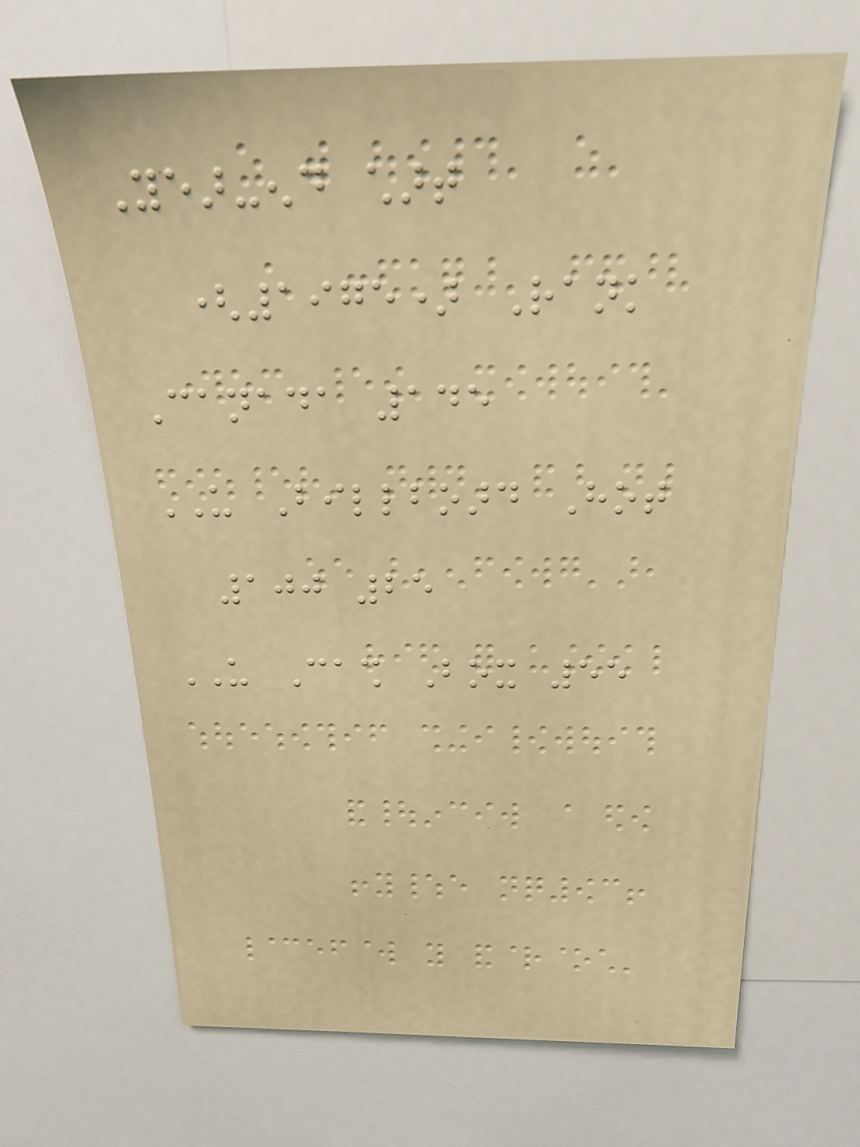Year-end chart
(1975) Rank
Canada 145
US Billboard Hot
100 25
US Cash Box 55
